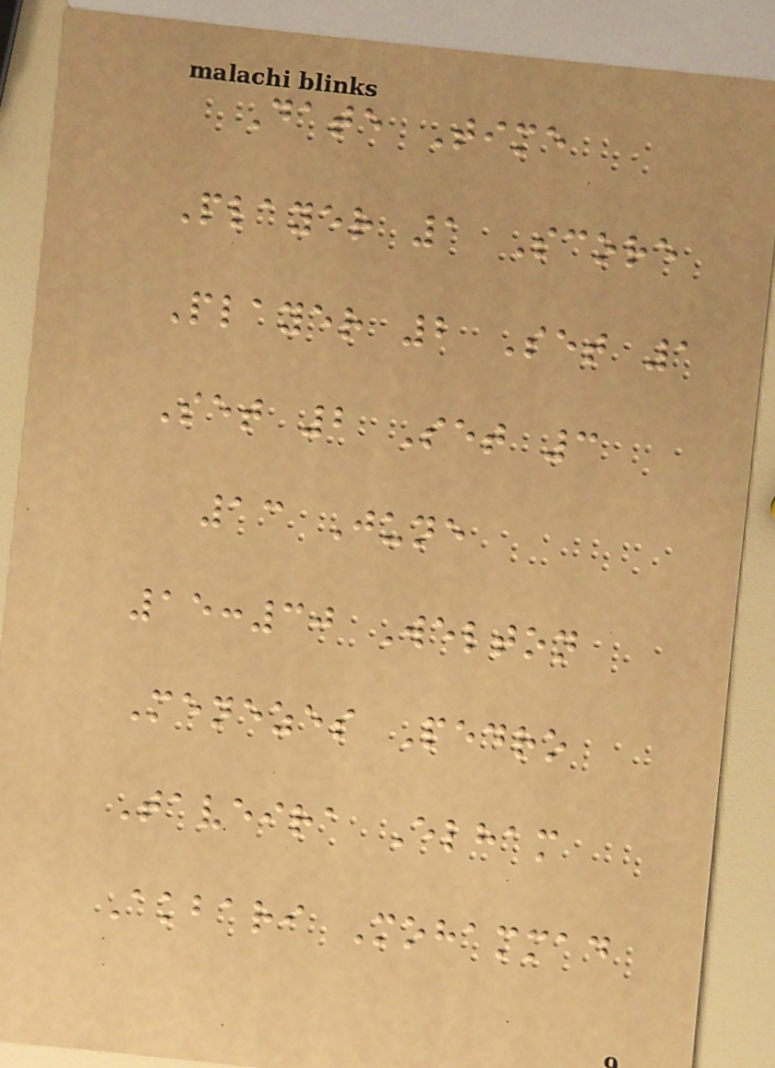Date Time
Player 1 Score
Player 2 Set 1
Set 2 Set 3
13 June
15:30 Welton
Menezes Pedro
Taveira Elham
Akbari Mohammad
